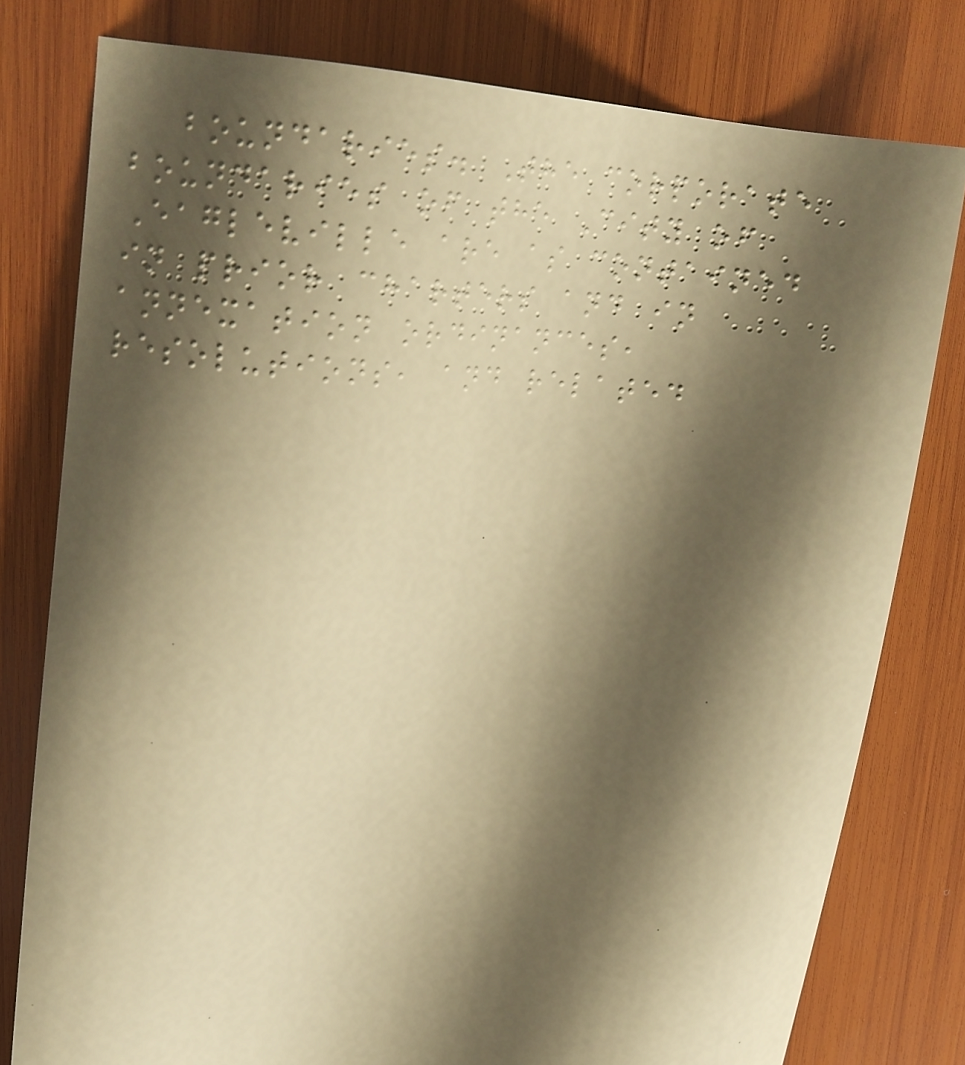boundaries. The corporate
boundaries of the City of
Eagleville are as contained
in prior charters and in
annexation ordinances,
resolutions, and related
